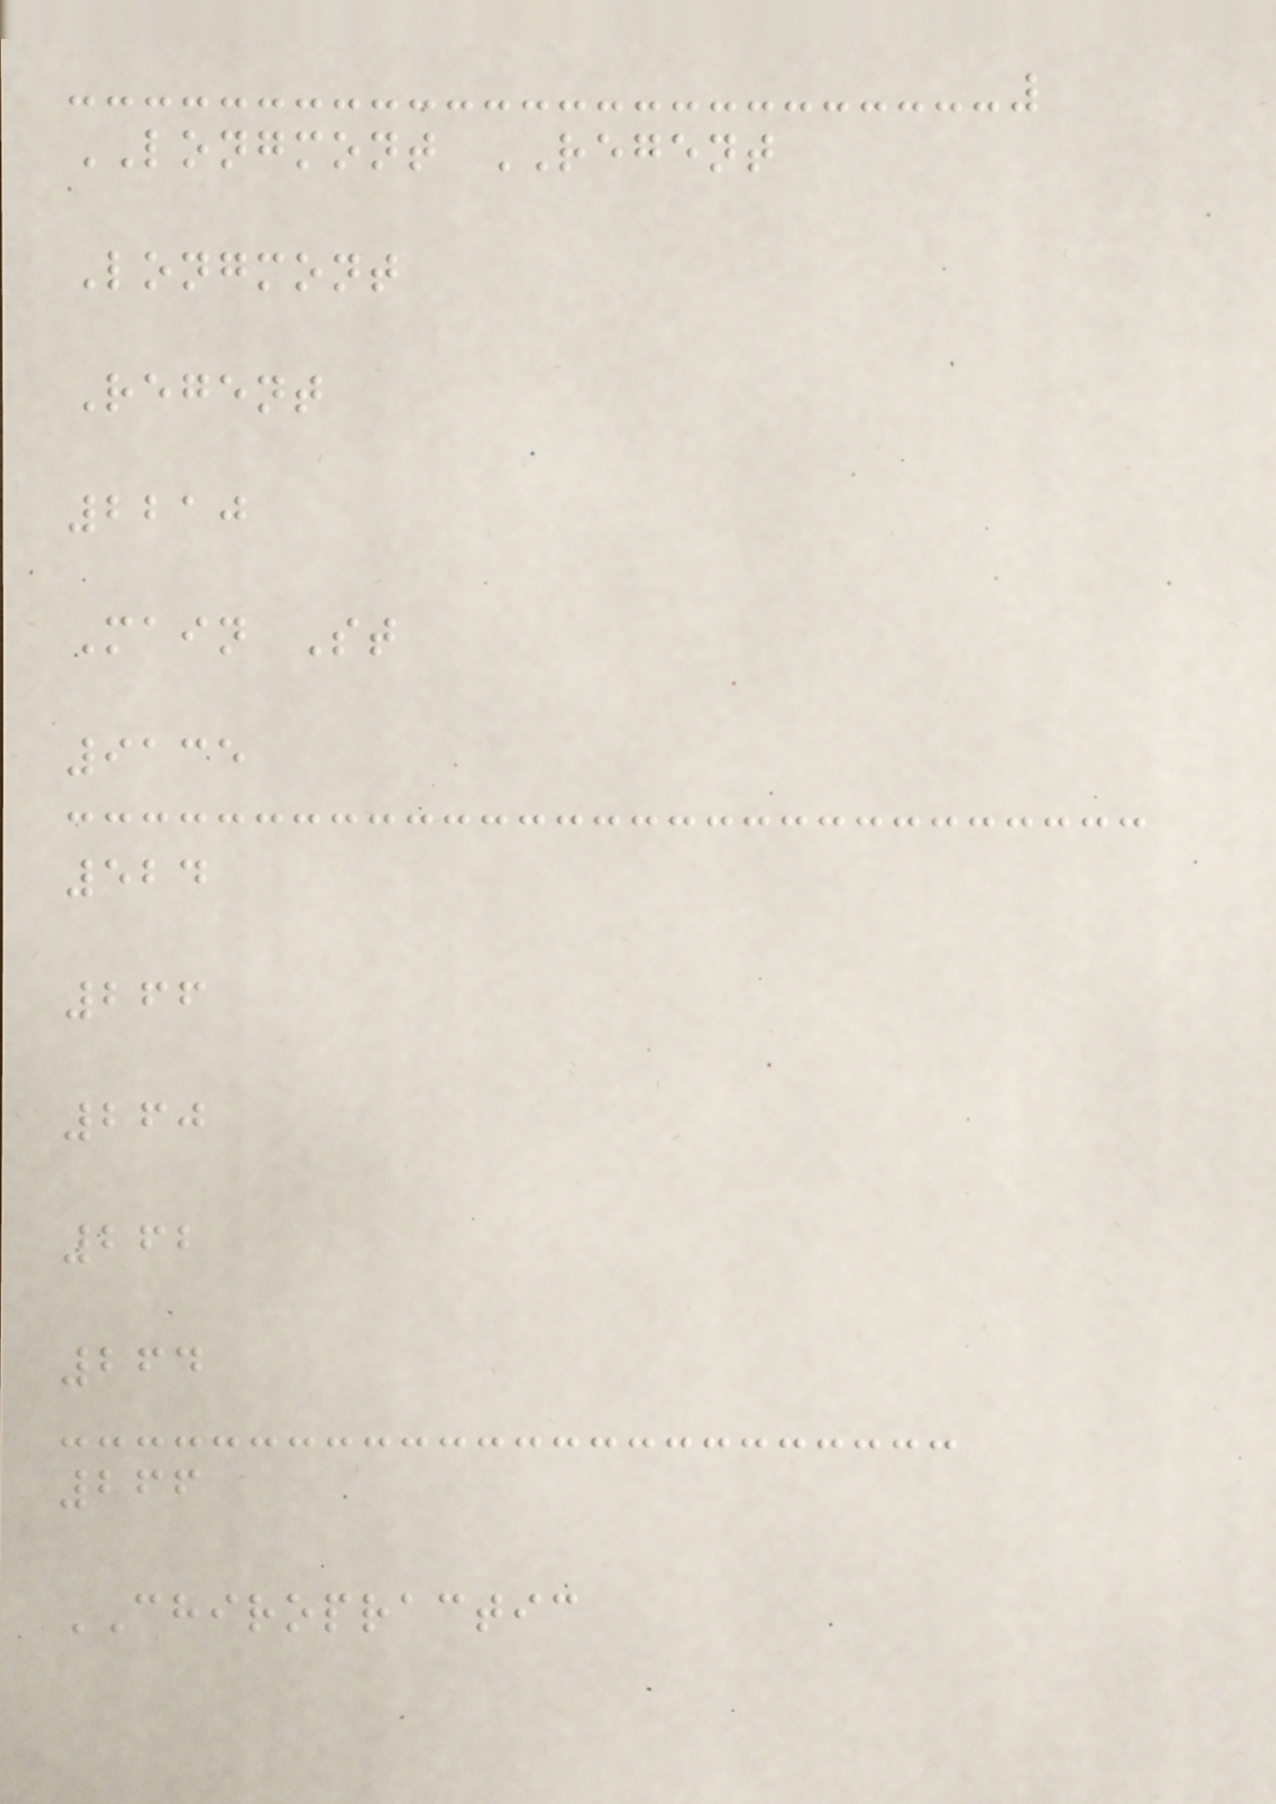LONGMONT REGENT
Longmont
Regent
2210
Main St
9135
524
266
260
262
264
266
CHIROPRACTIC
